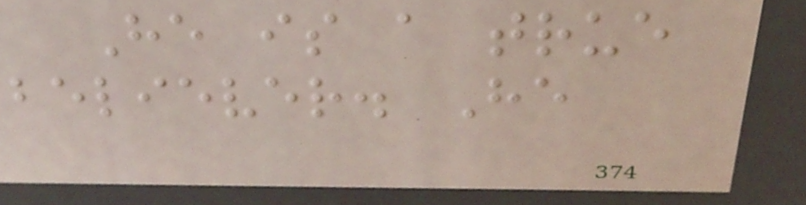He is a true
believer. He
